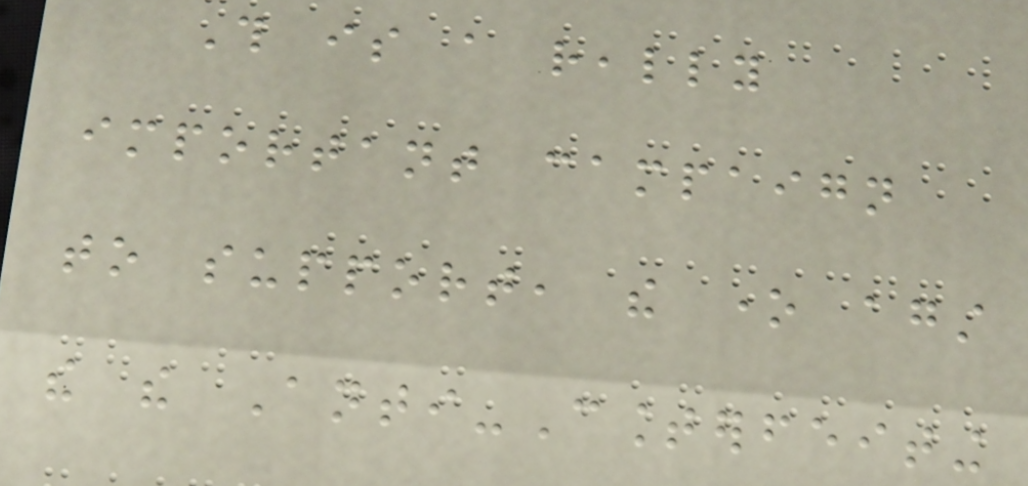This is a really
important campaign
to support, the one against
the the Anti-Counterfeiting
